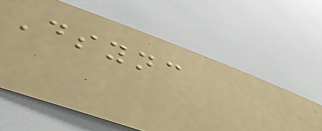Dsync
